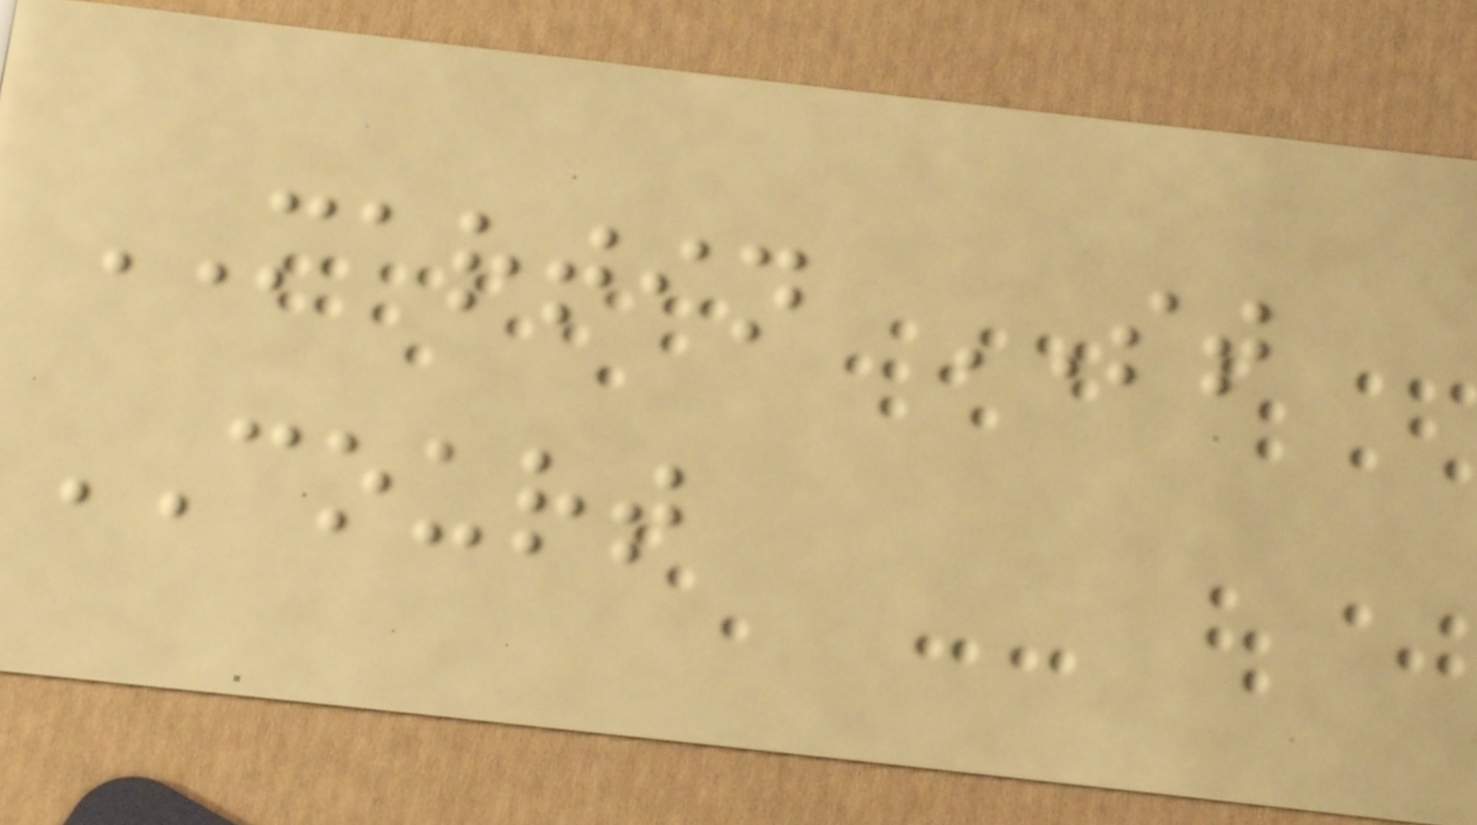MARTIN ST
COURT
